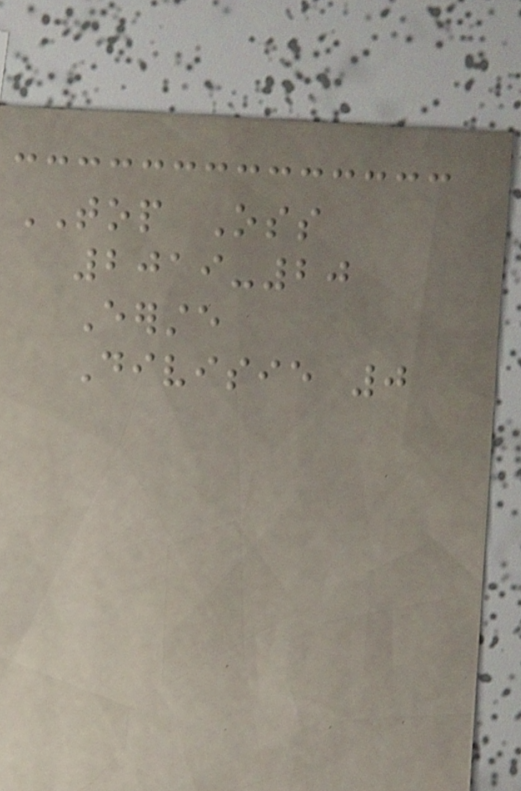TOP Oss
2019-20
Eerste
Divisie 0
